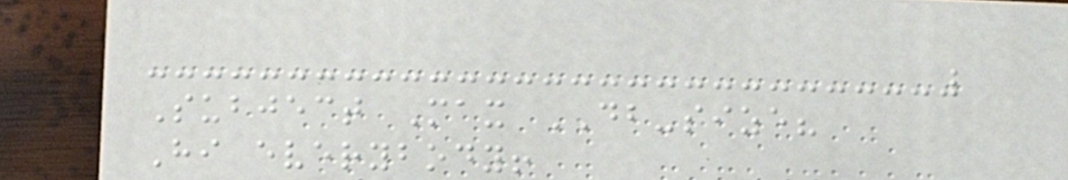Subject Max DB-size?
Hi everybody!
